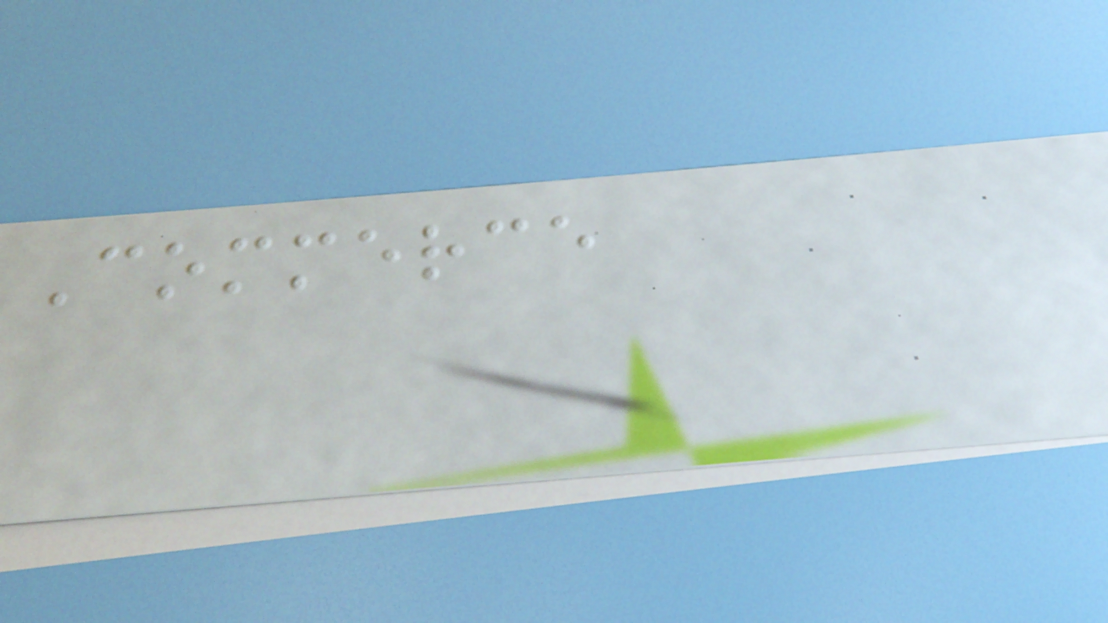Commerce
